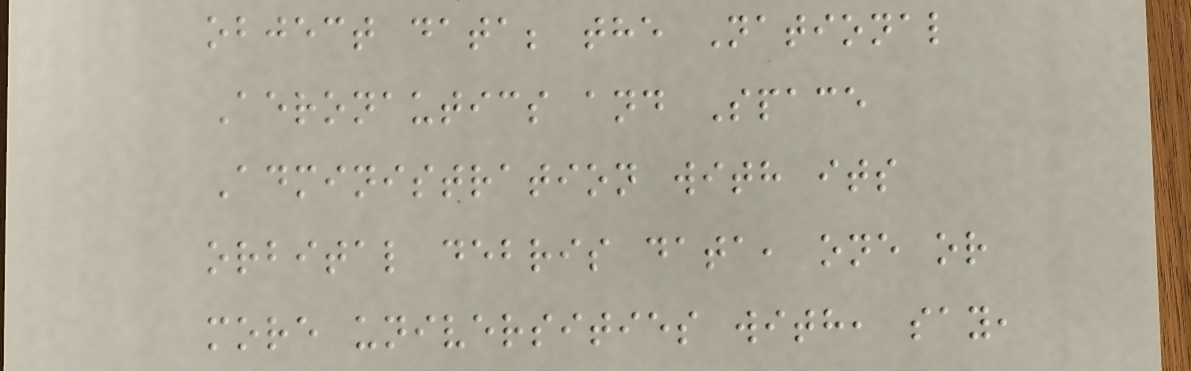object data; the National
Aeronautics and Space
Administration with its
orbital debris data, one or
more universities with, say,
